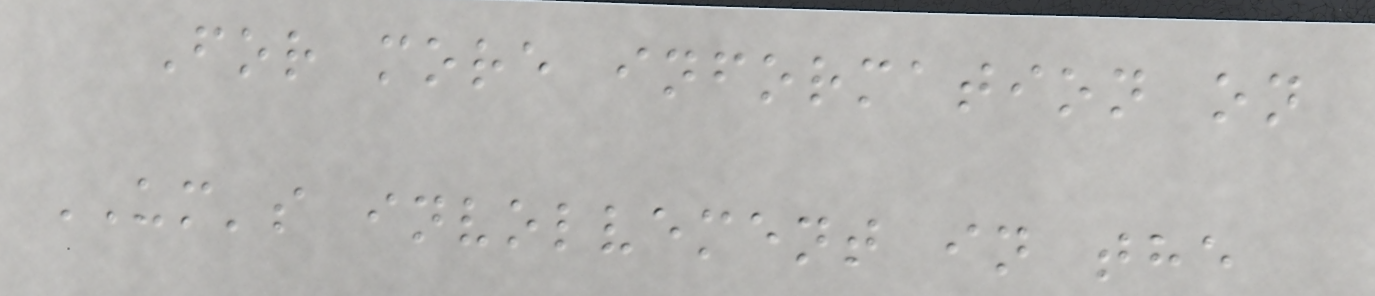For more information on
UM's involvement in the
